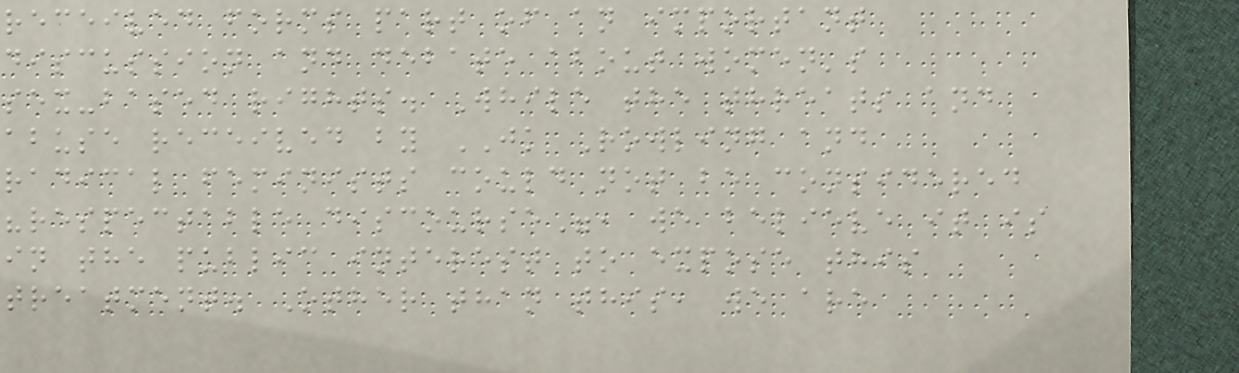received forms part of an important
discussion and debate about women's
sex-based rights. While the threats and
abuse received by JK Rowling and
radical feminists could not be considered
"respectable discourse", we believe it is
in the public interest to expose this
treatment. Other than this, we are
